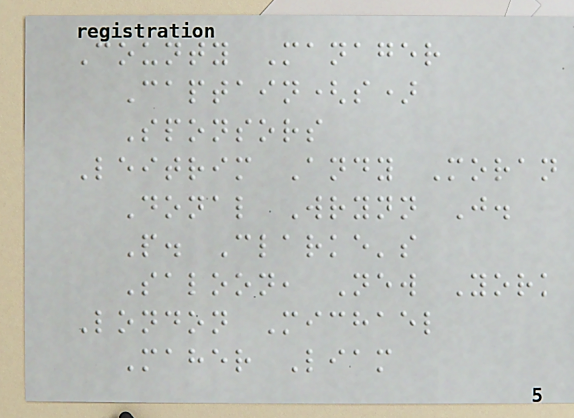County Manager
Captain(s)
Sponsors
Leitrim Andy Moran
Donal Wrynn J.
P. Clarke's
Saloon, New York
London Michael
Maher Liam
